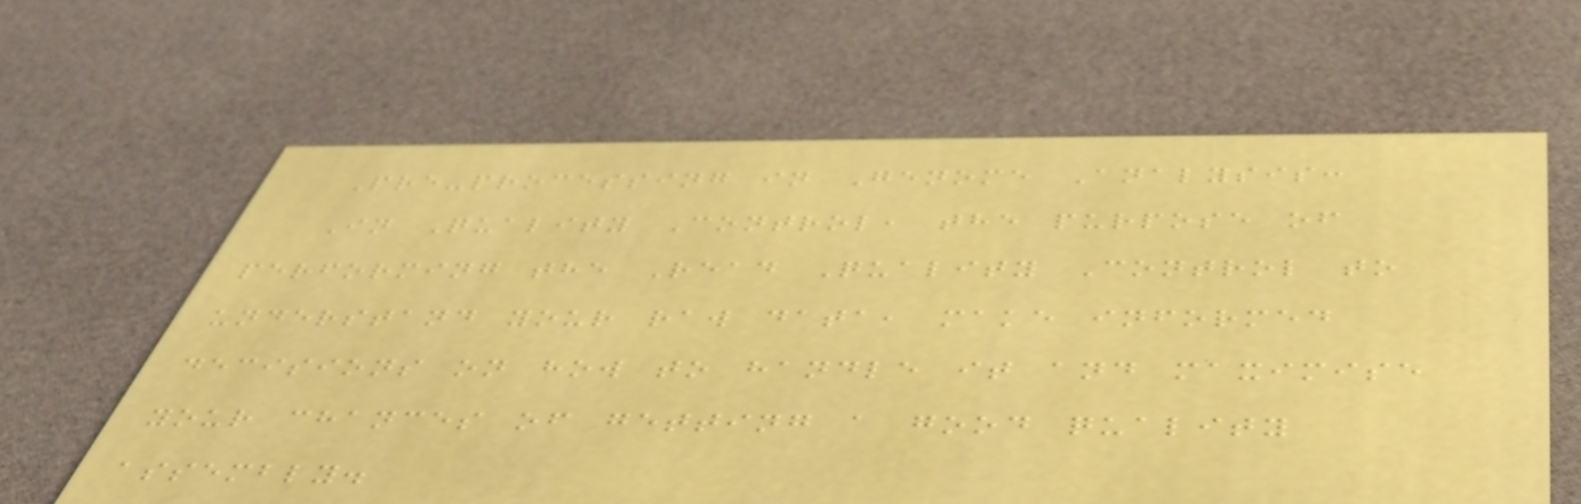Pre-processing in Genome Analysis:
In Quality Control, the purpose of
performing the Read Quality Control to
understand your raw data, make informed
decisions on how to handle it and maximise
your chances of getting a good quality
assembly.
